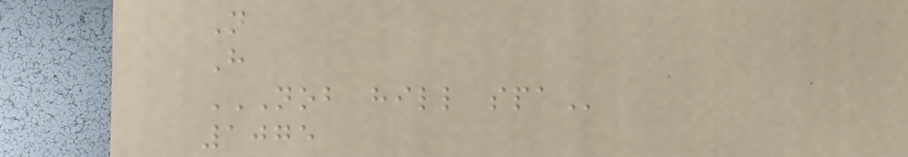N
H
NOB HILL SPA
1075
